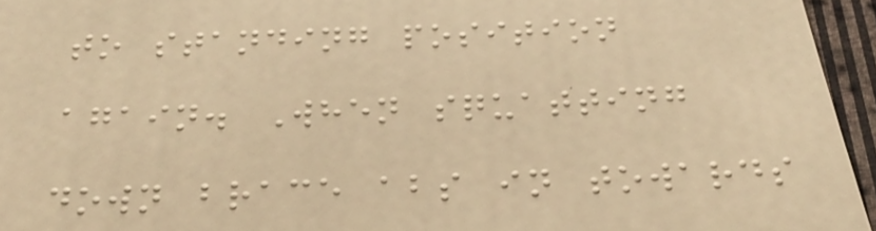to standing position
again. When squatting
down brace abs in towards
